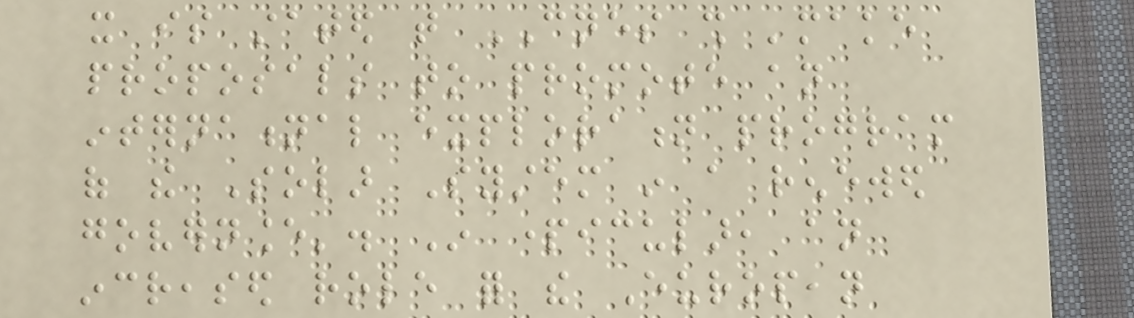it is stated that CNES shall 'make
proposals to promote an
international exploration program
of the Solar System in a renewed
governance'. In particular, an
increased role for the European
